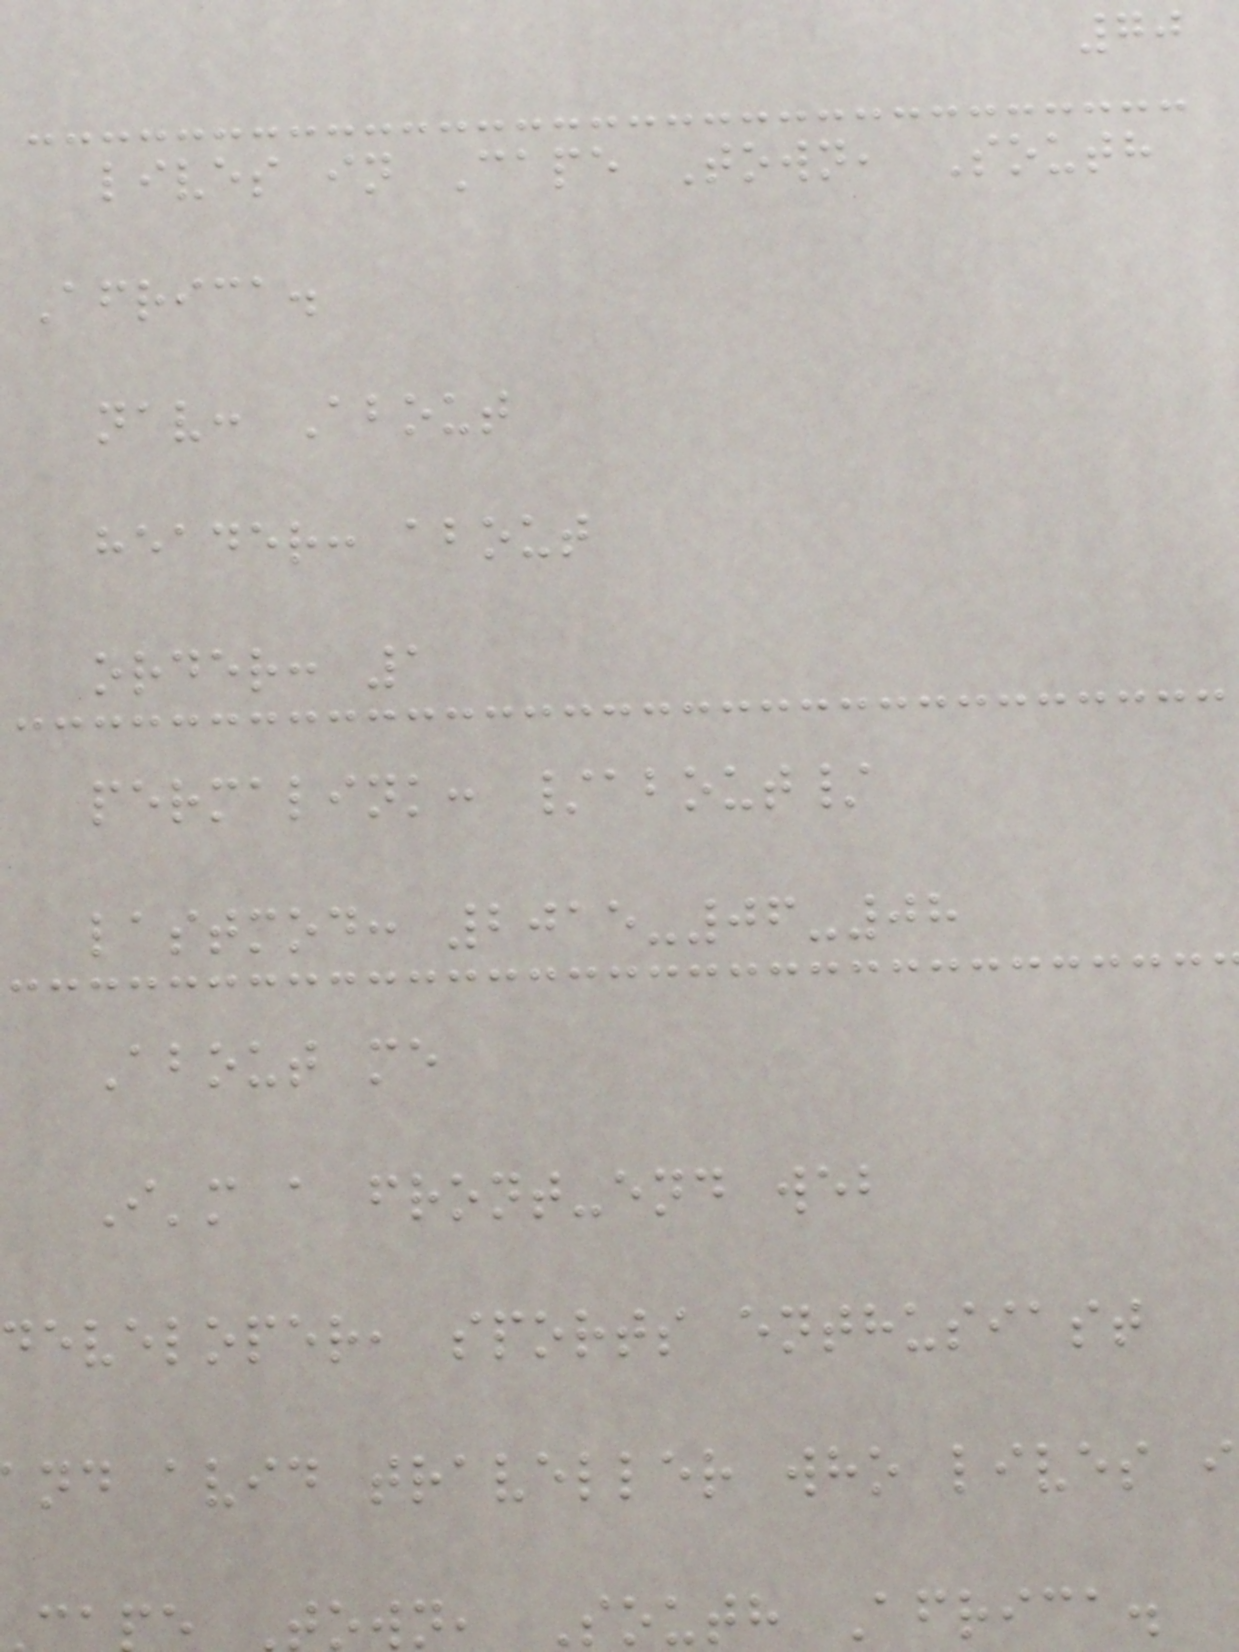70
lives in Cape Town, South
Africa.
nav: About
header: about
order: 1
permalink: /about/
lastmod: 2015-06-08
About me
I'm a front-end web
developer, sports enthusiast
nd avid traveller who lives i
own, South Africa.
